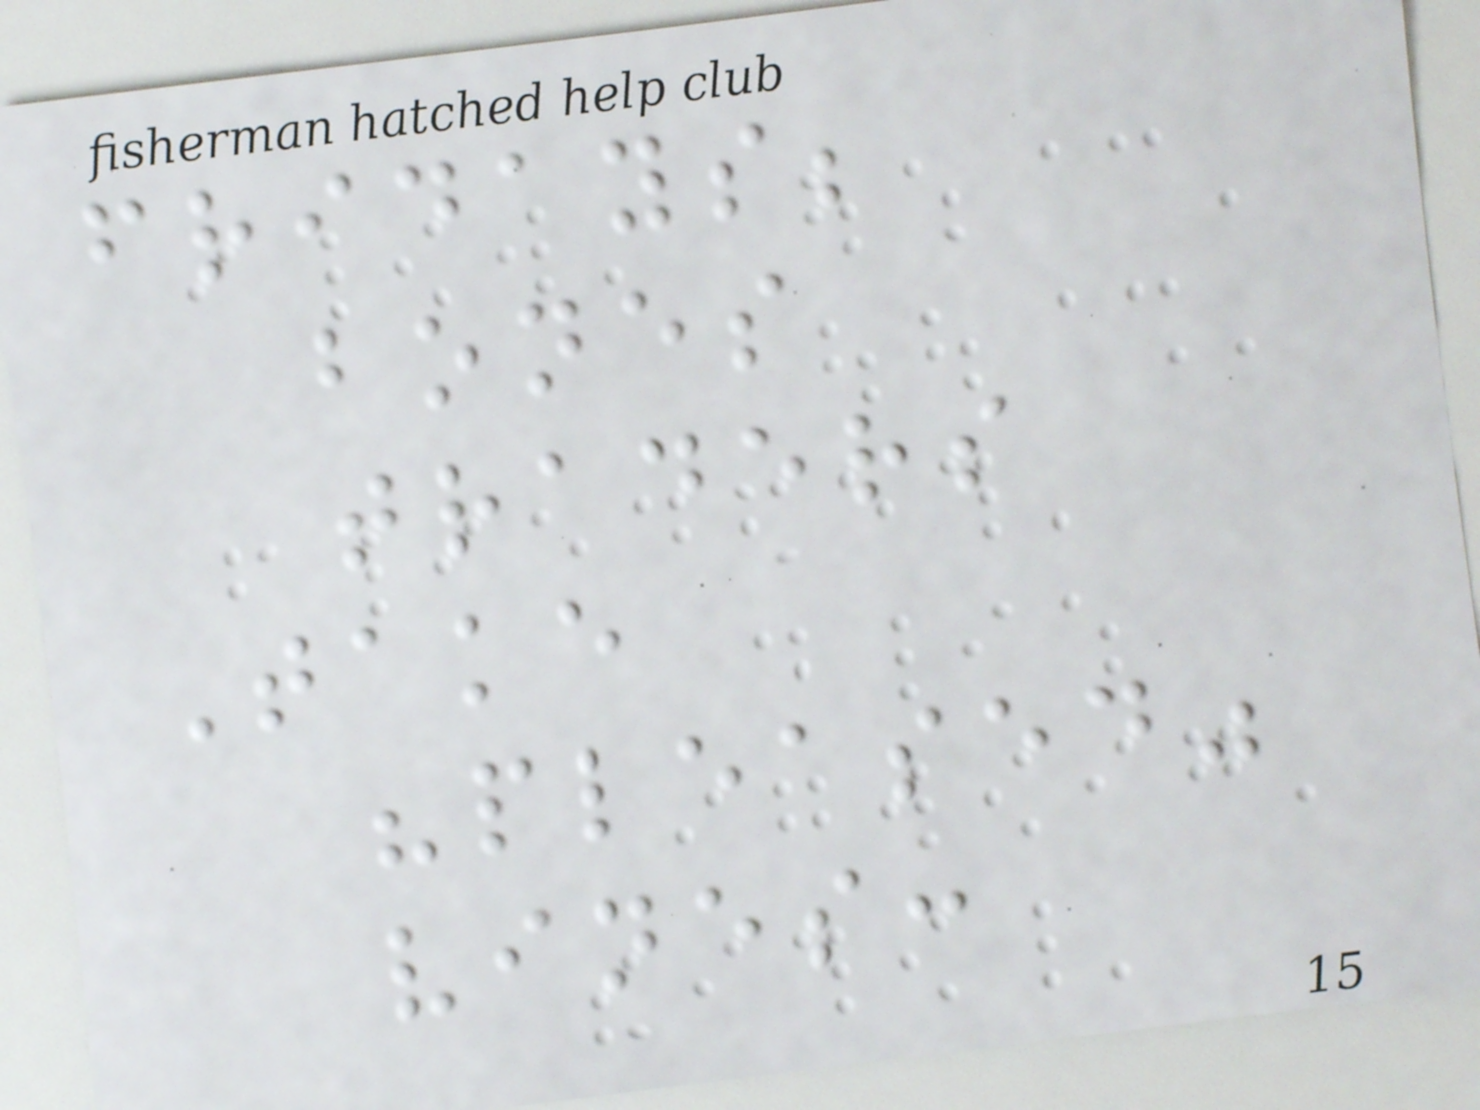fridays;
bones
traders
Take
"pleased"
vines:
